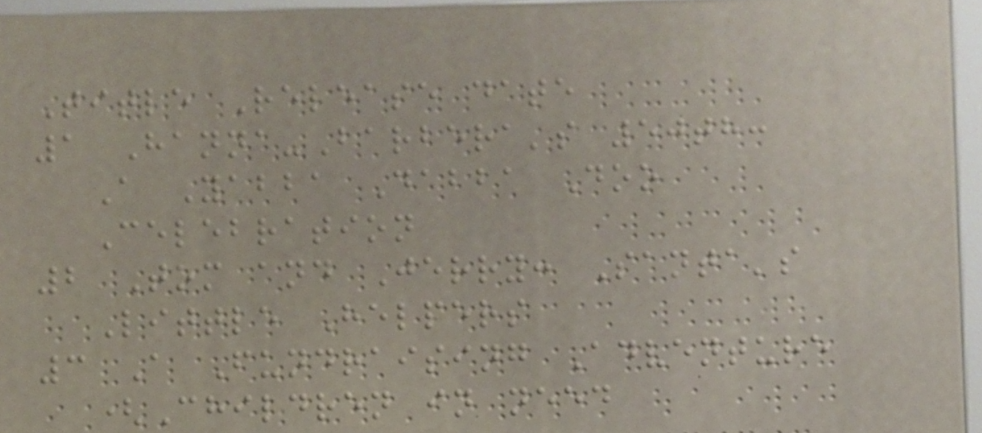Title Release date
1 Hanna-Barbera's 50th:
A Yabba Dabba Doo
Celebration
2 Tom and Jerry: Santa's
Little Helpers
3 A Fundraising Adventure
(Children in need
